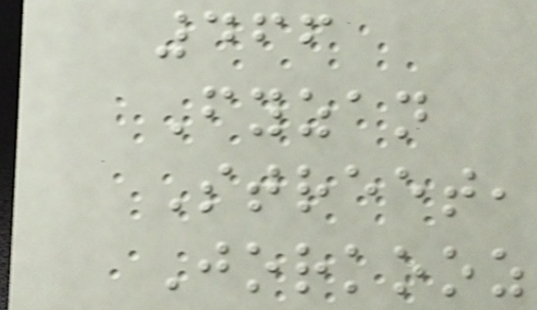466
Fyzan
Street,
Jorkooz
